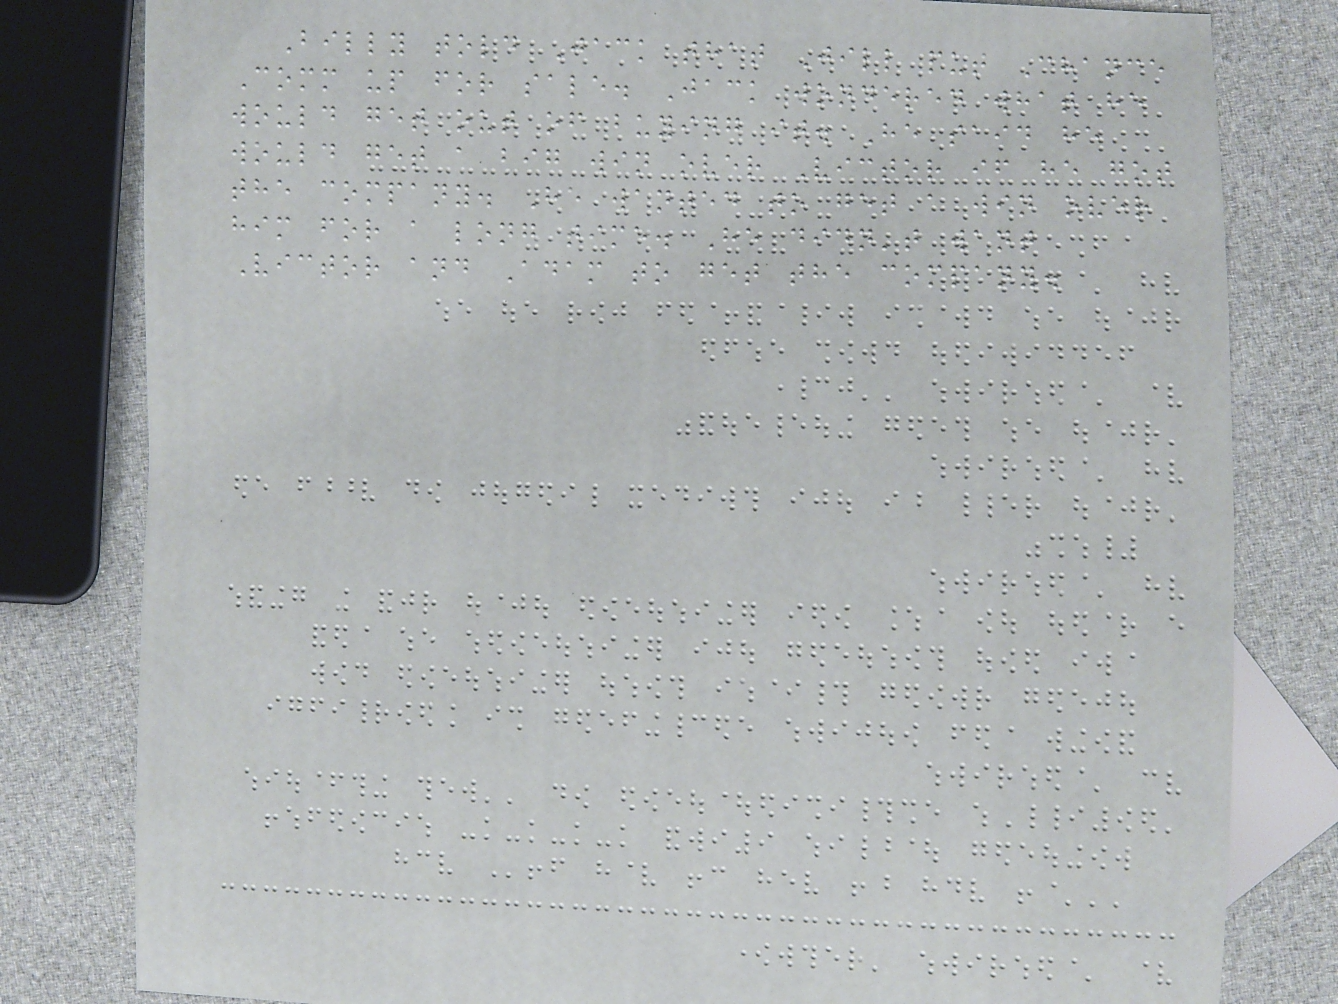Billy told Jack that Jill put Chance
Comm up for sale. Jack wondered what he
would get out of buying it. He said he
would get a big win over Victor if he got
the company. He wanted to get a win over
him for a long time. He didn't want
Victor and Adam to get the company.
